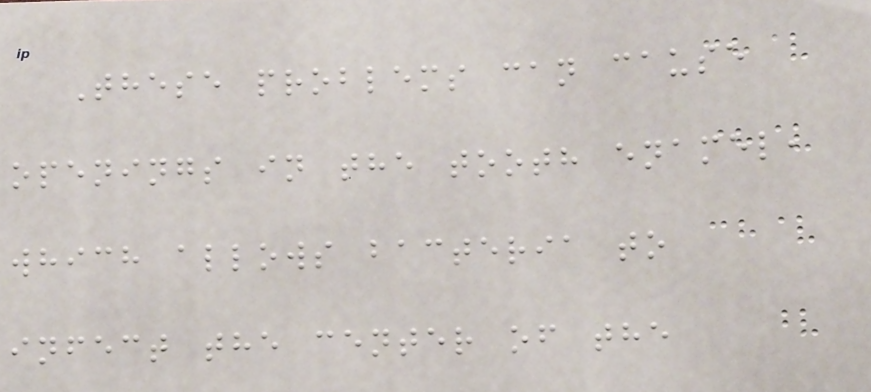These problems can cause
openings in the tooth enamel,
which allows bacteria to
infect the center of the
